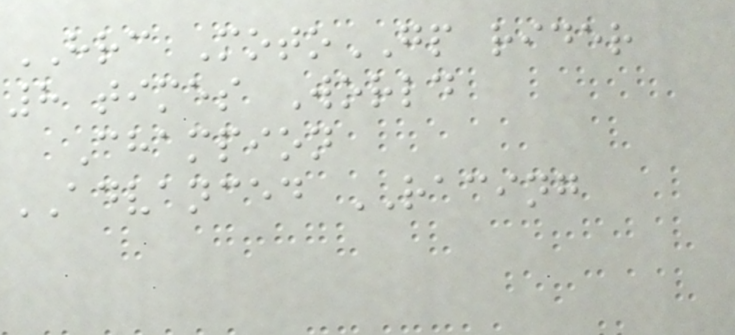HRC MotoGP rider
8 times World
Champion
ADVANCED RACING
